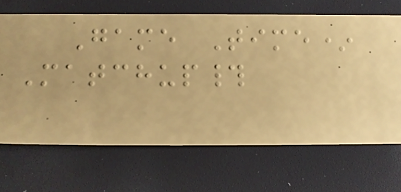Game Time*
Matchup#
